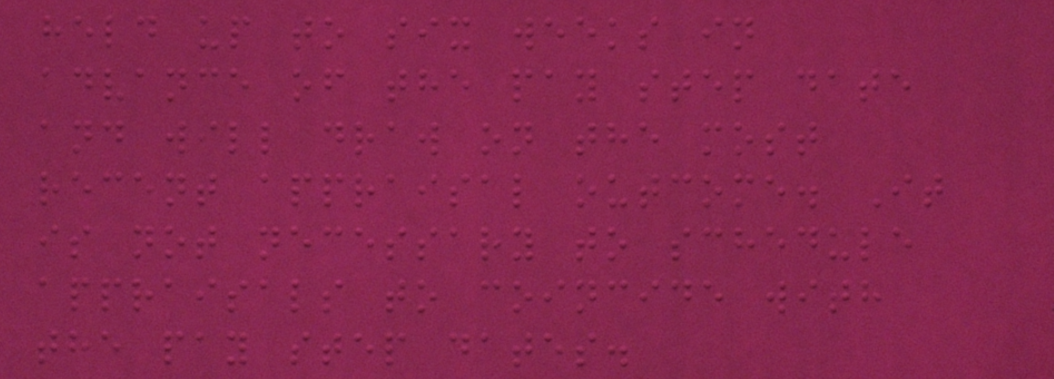held up to six weeks in
advance of the pay step date
and will draw on the most
recent appraisal outcome. It
is not necessary to schedule
appraisals to coincide with
the pay step dates.
